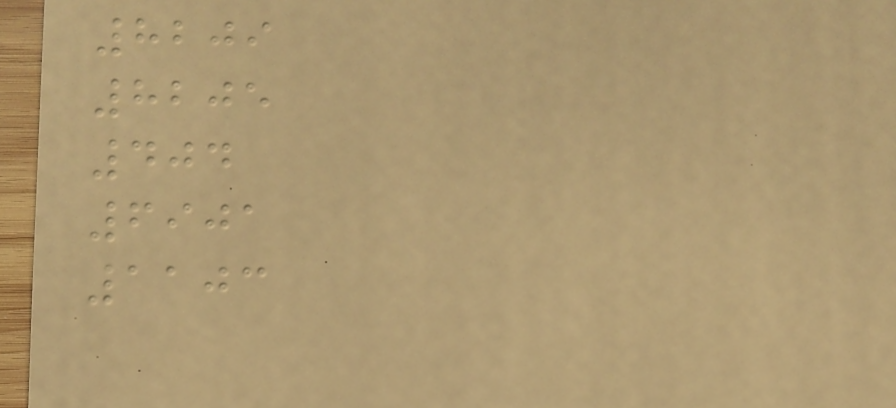8209
8205
404
6901
1103
